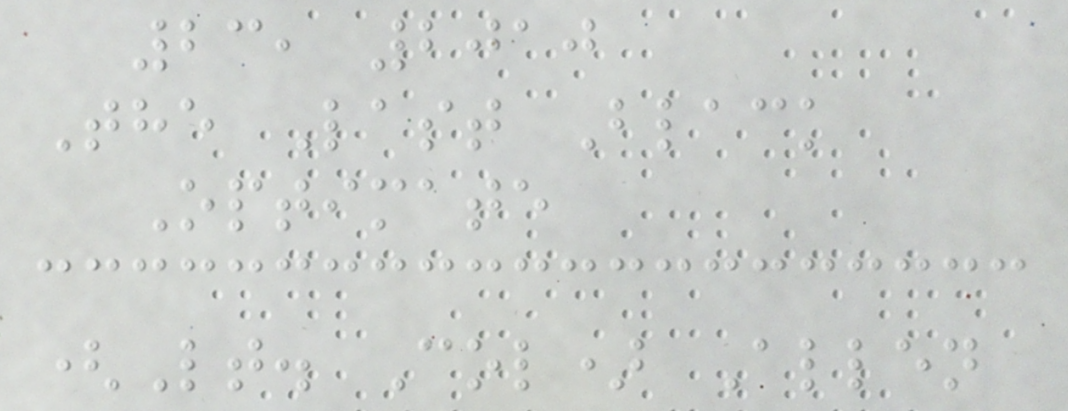23, 2010
The Last Black
Optimate
(Lt. Col) Allen
